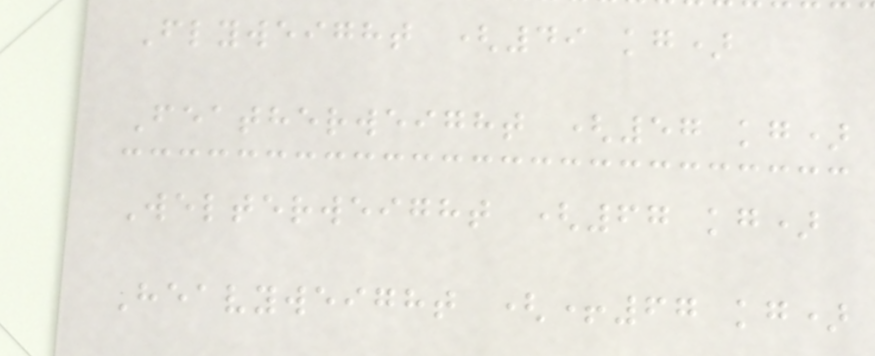Flyweight (49 kg)
Featherweight (57 kg)
Welterweight (67 kg)
Heavyweight (+67 kg)
